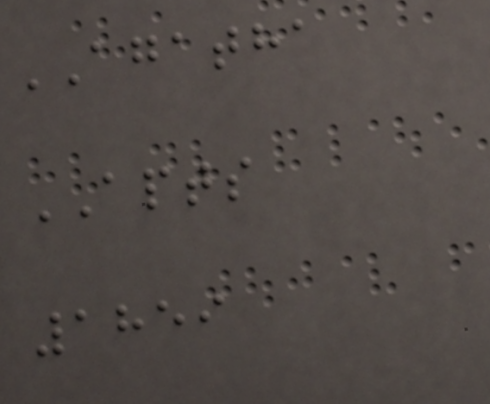AGATHA
APTS
1859
